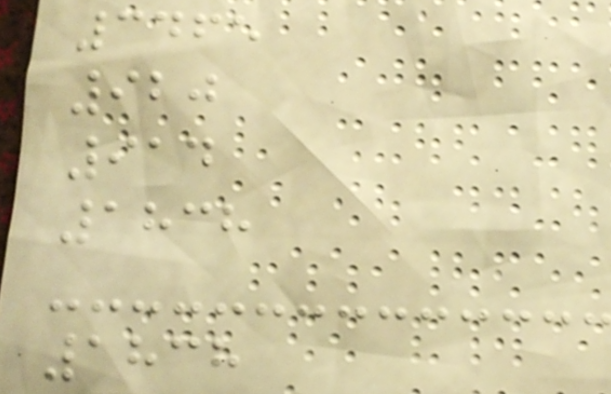3465
920
914
1838
1838
